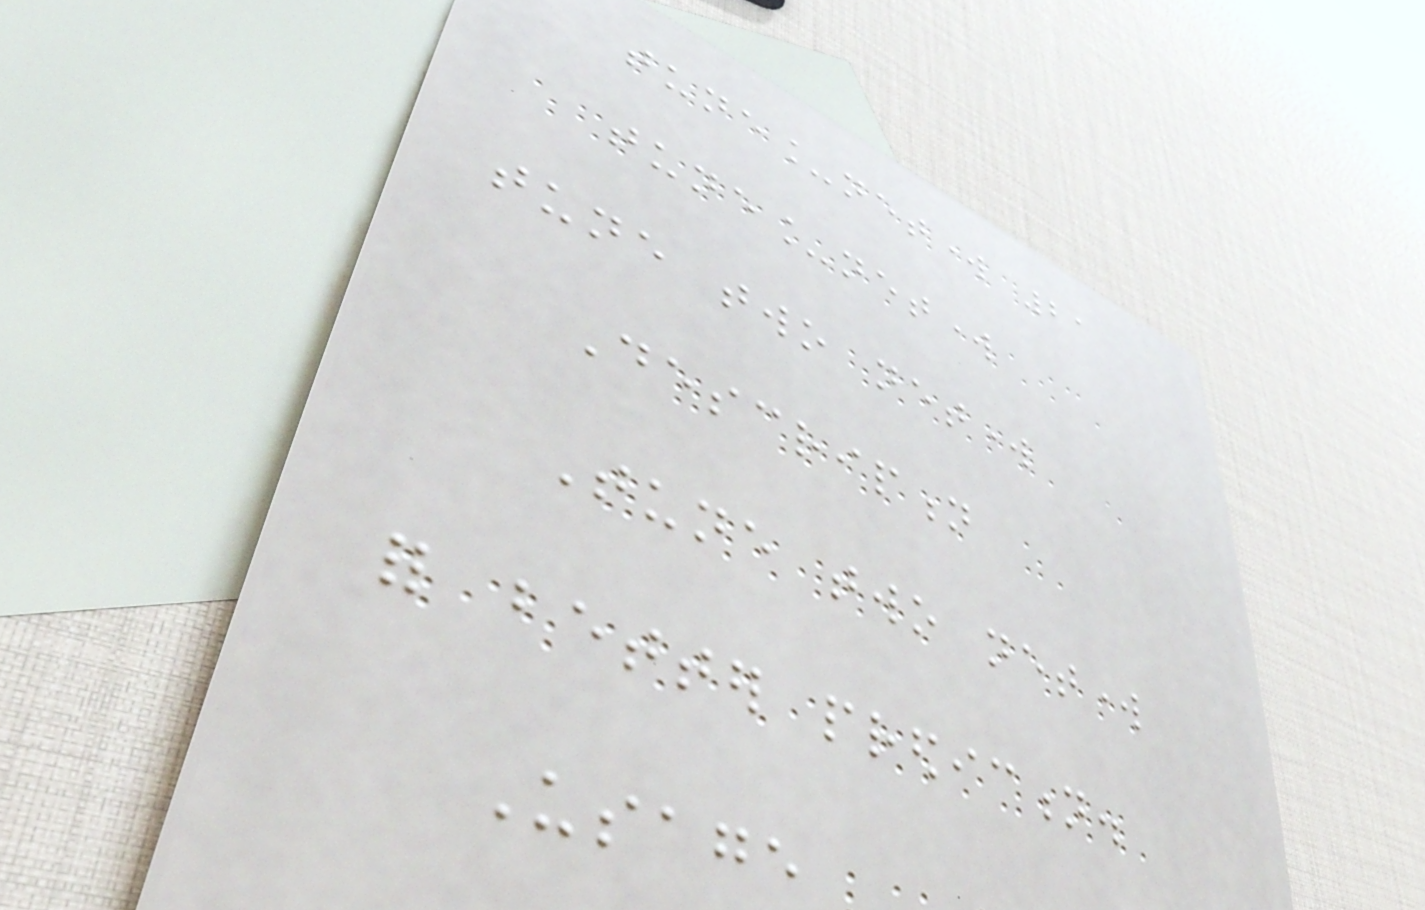tune_network 21
tune_network
tune two network
Description
Tune two network
for better prediction.
Usage
